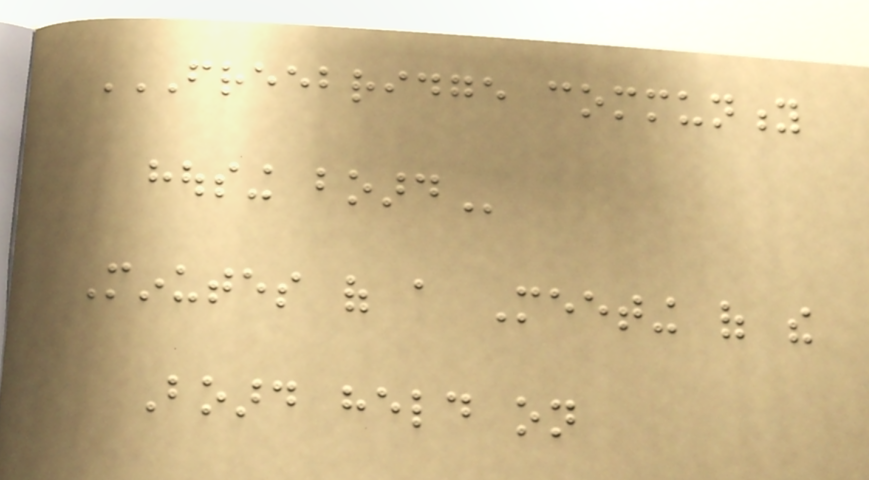FREEBRIDGE COMMUNITY
HOUSING BOARD
Minutes of a Meeting of the
Board held on
